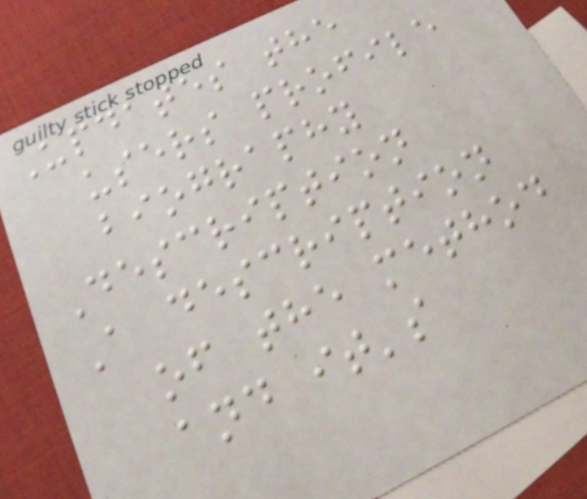Updates the
users profile
biography
Description
A description
of the method
and it's
